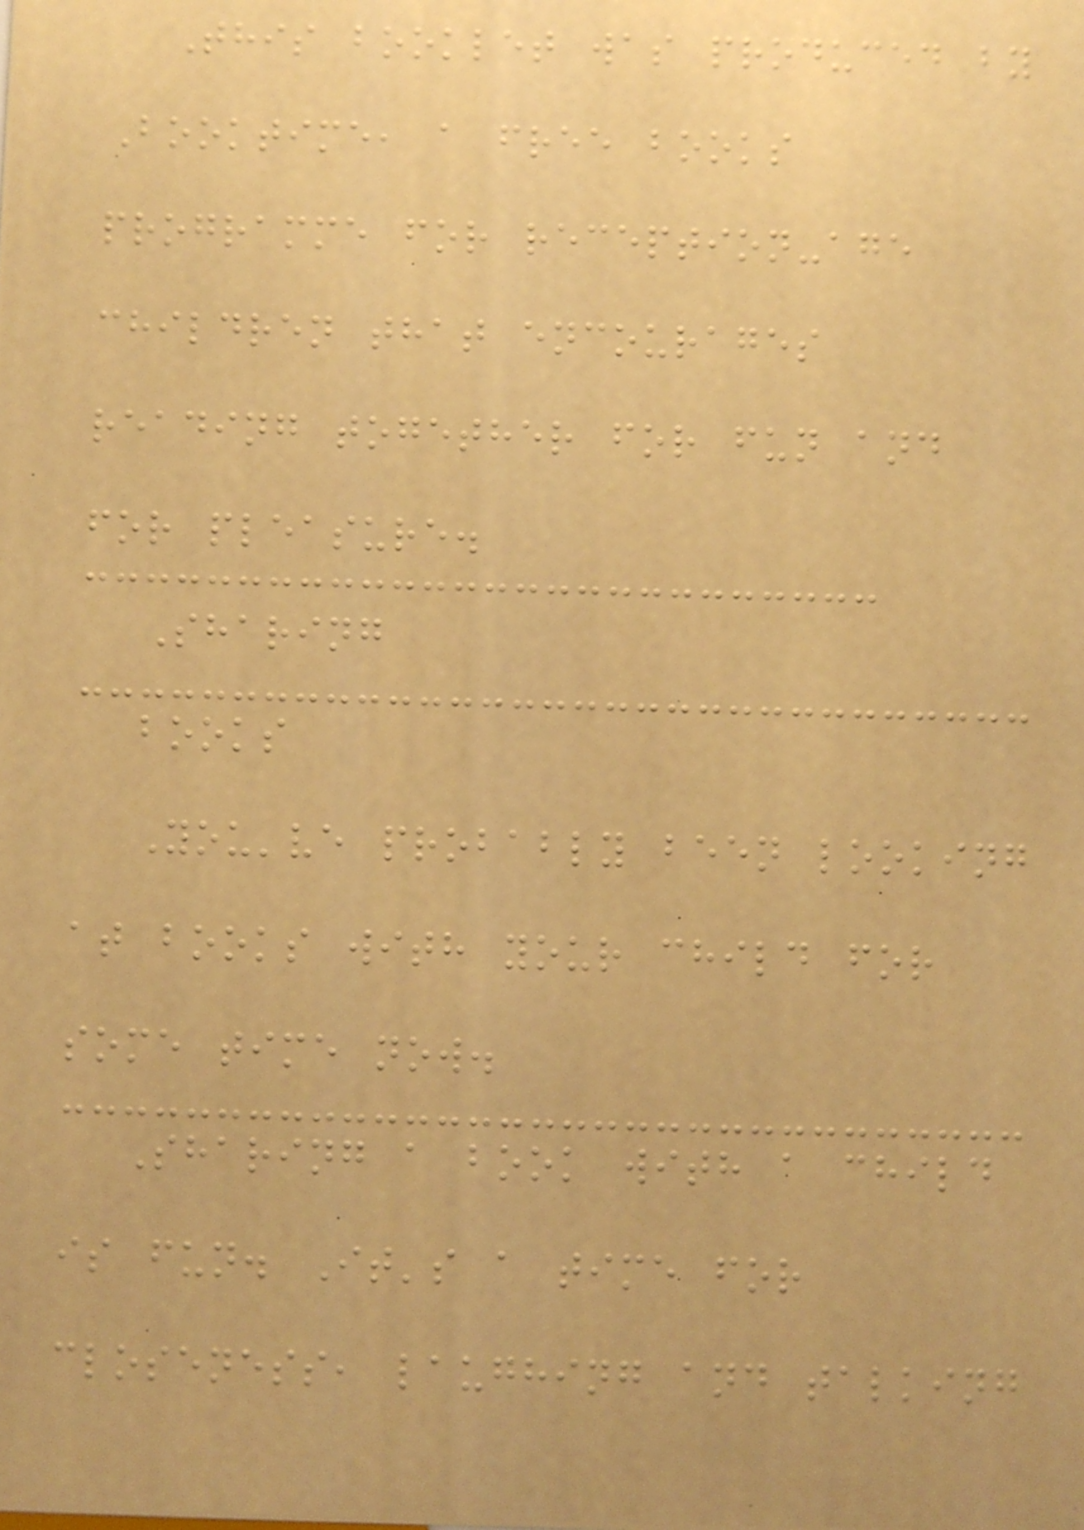This booklet was produced by
Booktime, a free books
programme for reception-age
children that encourages
reading together for fun and
for pleasure.
Sharing
books
You've probably been looking
at books with your child for
some time now.
Sharing a book with a child
is fun. It's a time for
closeness, laughing and talking
